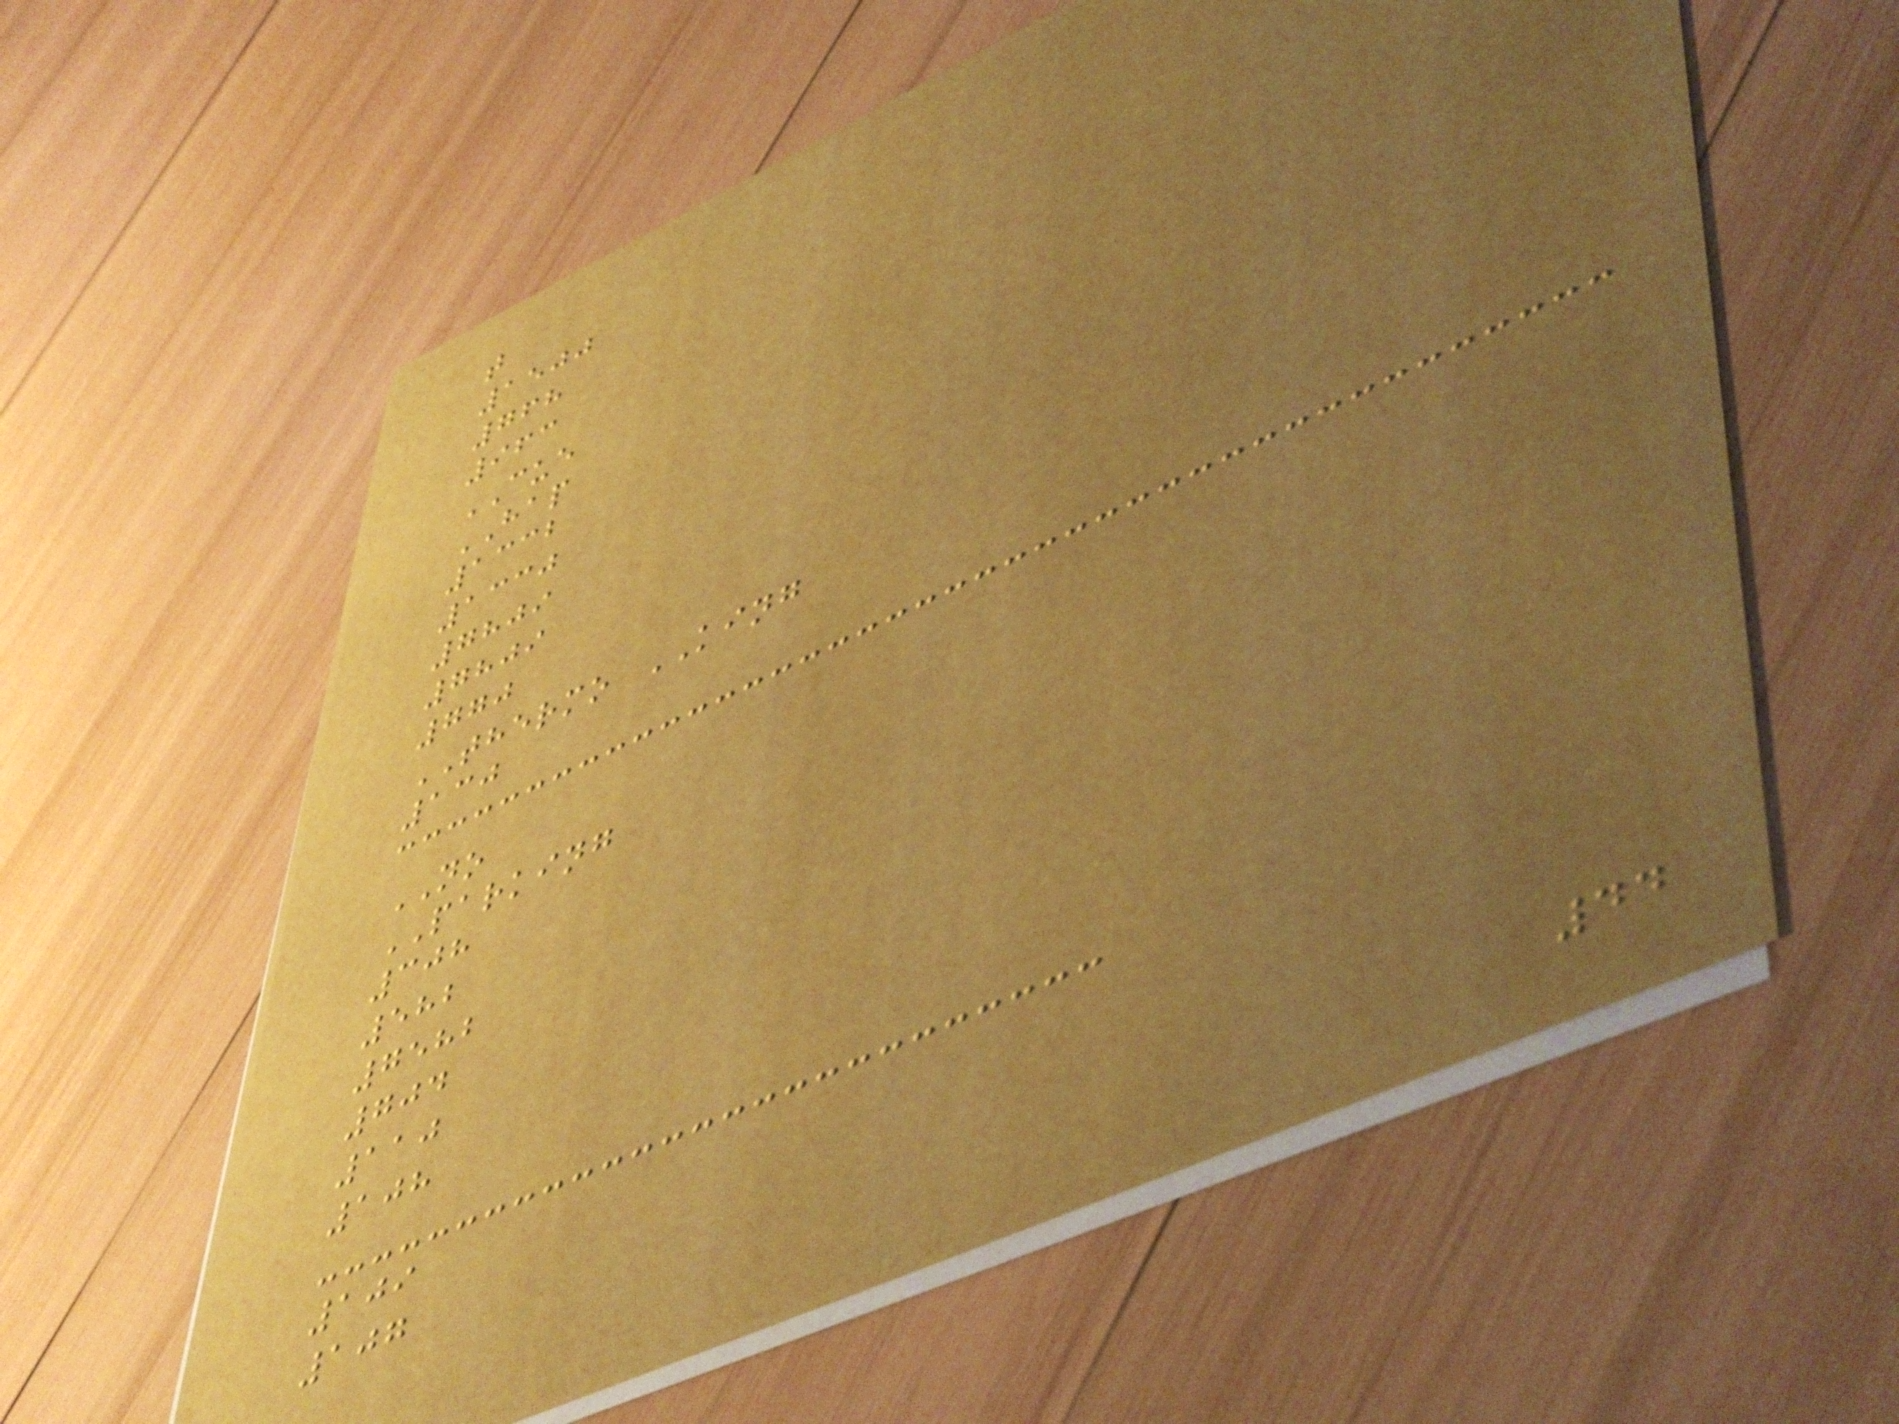t
1500
768
963
CUE
HAP
1332
1330
7809
7809
770
THERMO KING
130
NO
PARKING
308
582
7582
704
110
108
109
107
44
